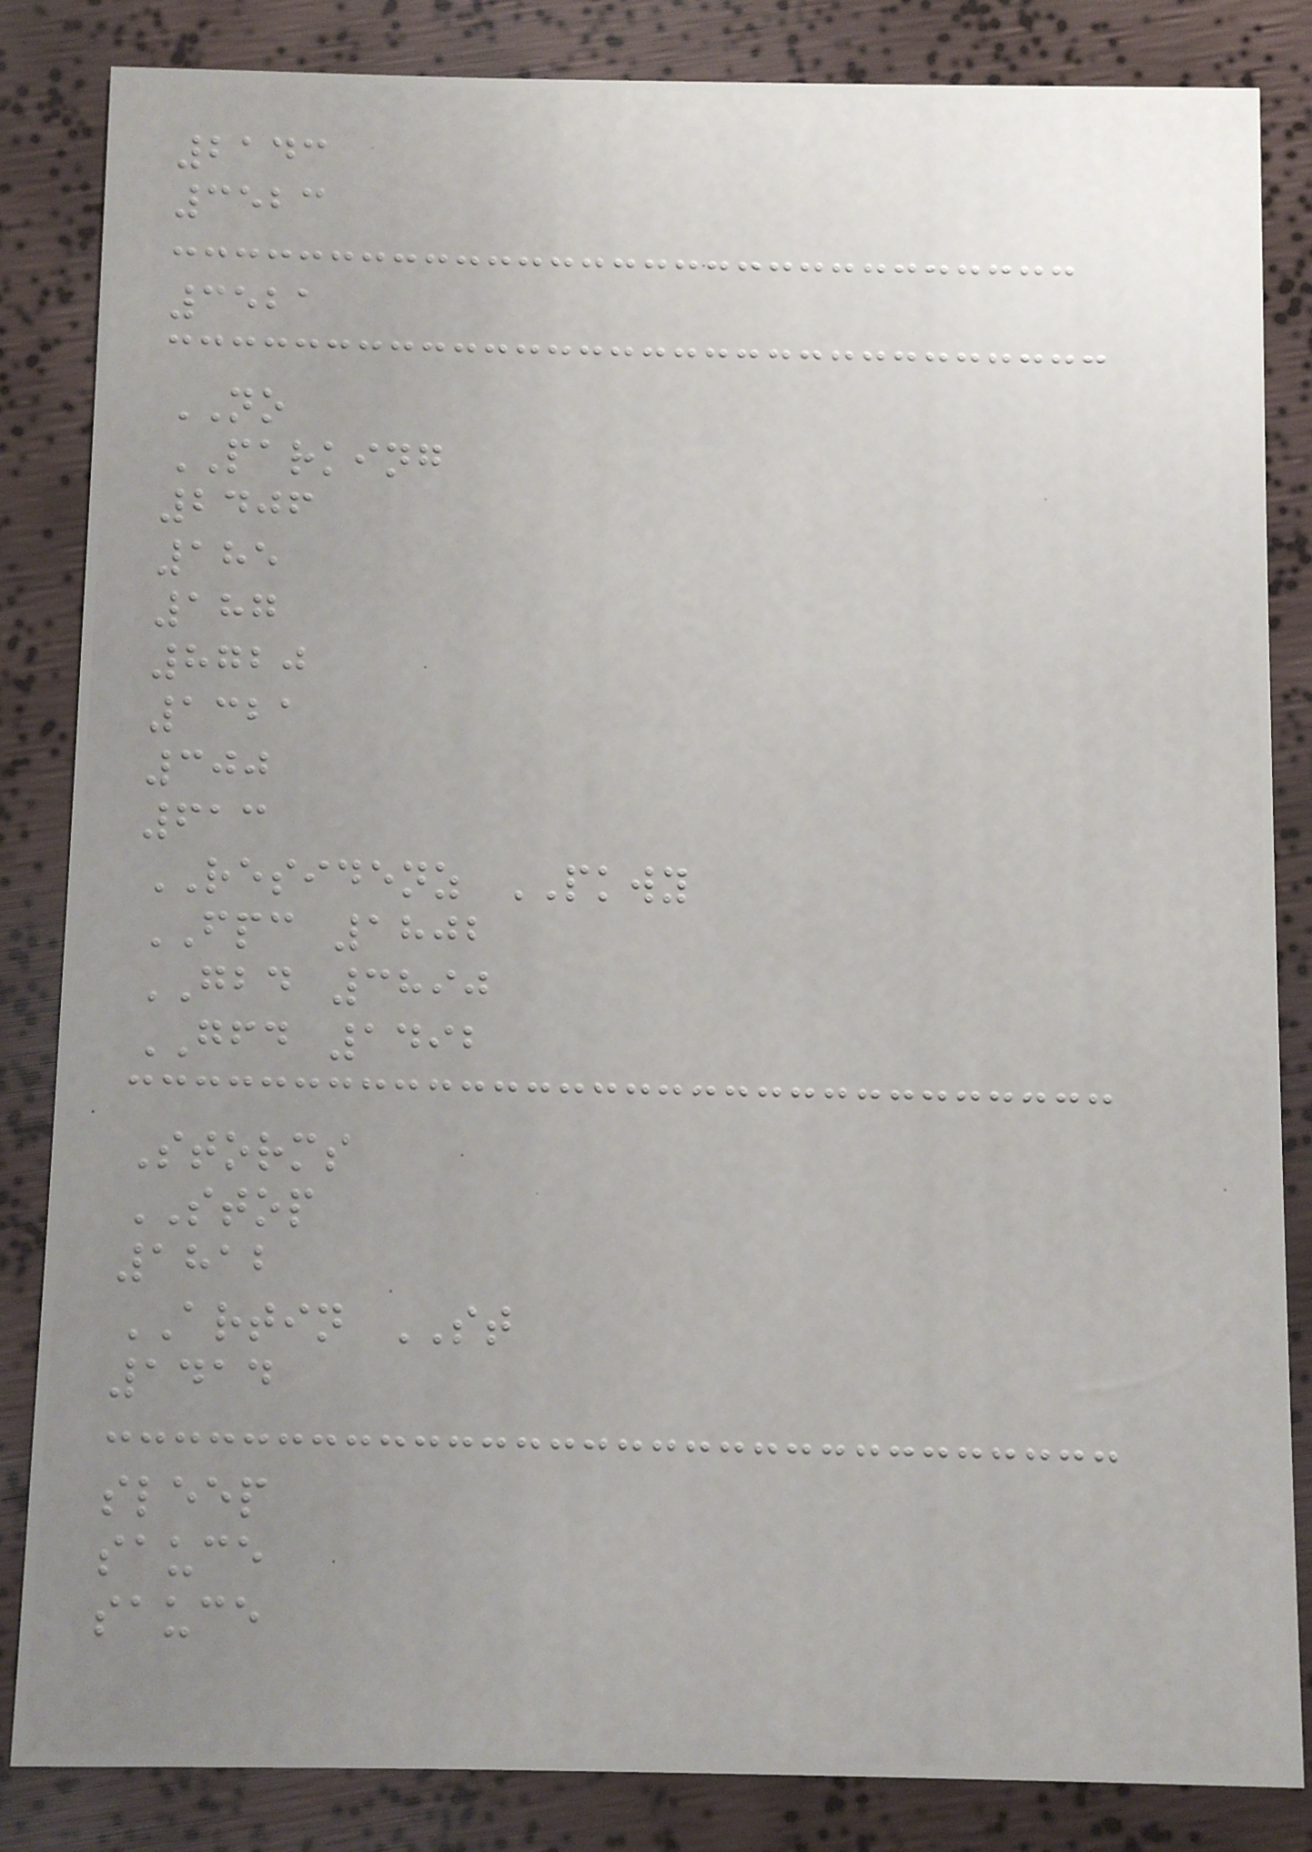2143
3523
3521
NO
PARKING
2406
185
187
8720
1321
300
613
RESIDENZ PKWY
FPC 1802
GBD 3890
GFD 1492
Storms
STOP
1812
ARTIN ST
1414
sleep
sauce
sauce
